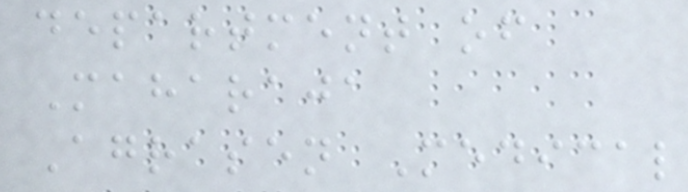department of
Maharaja
Agrasen Medical
